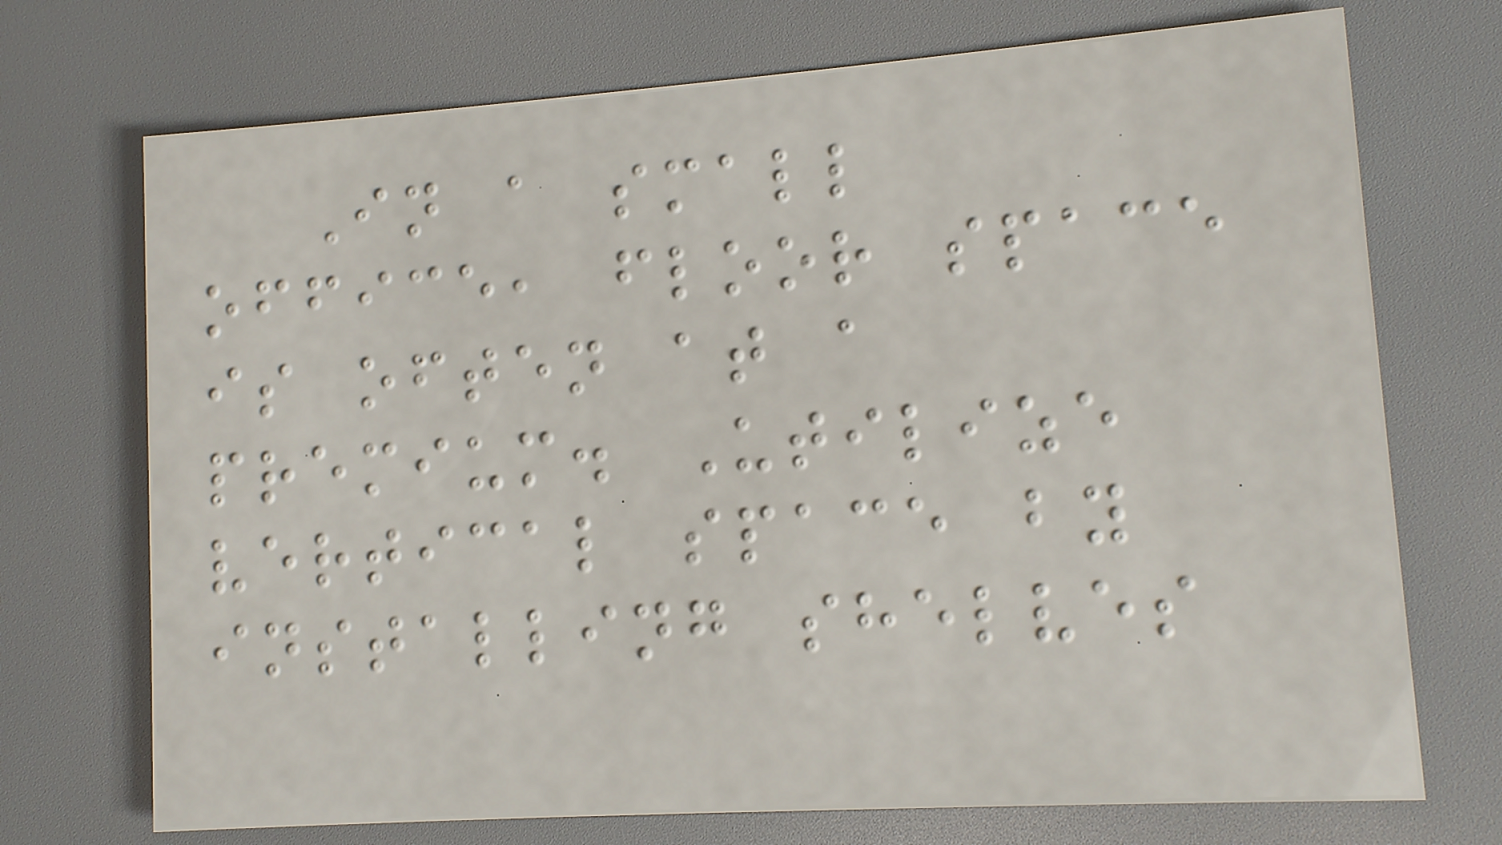In a small
office, floor space
is often at a
premium. Utilize
vertical space by
installing shelves
